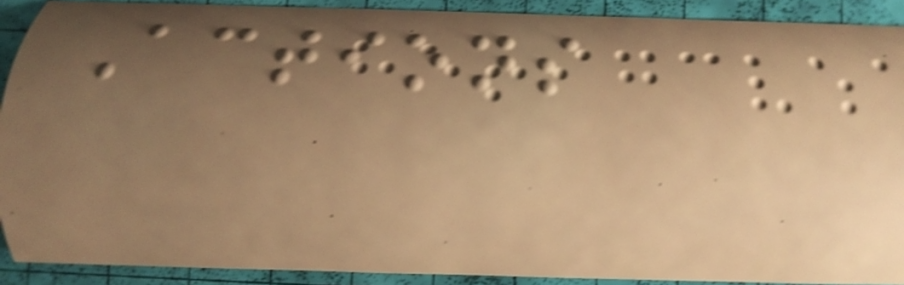Actions
